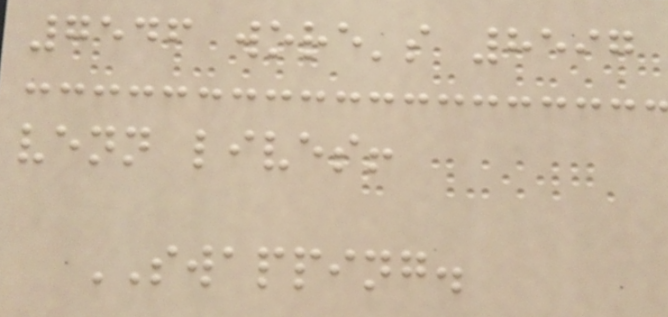7546 wore's 8597
venn lives!
SWAPPING.
